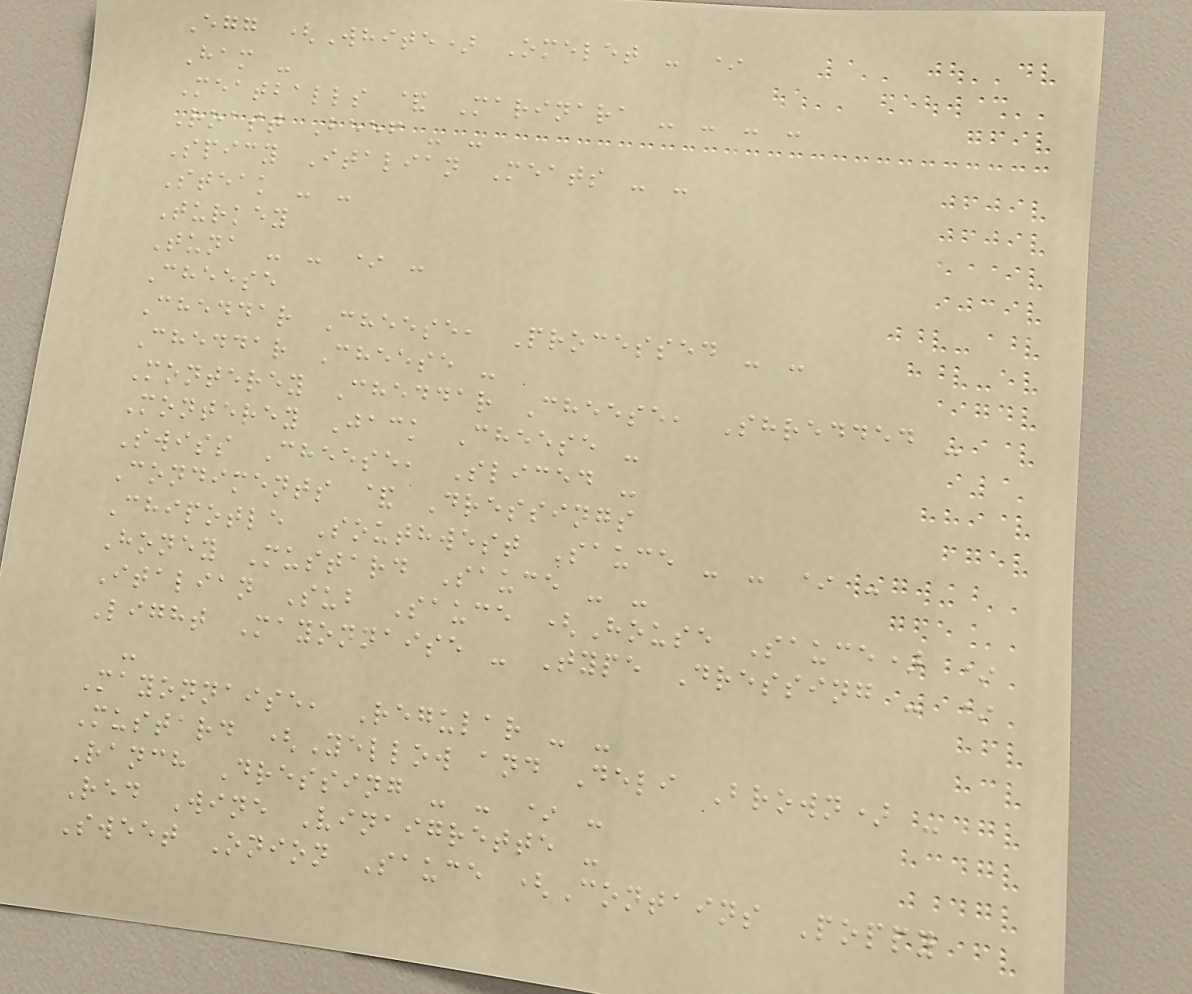Egg (White) Omelet - *
Ham -
Meatballs & Marinara - - - -
Roast Beef - -
Spicy Italian Meats - -
Steak - -
Turkey
Tuna - - * -
Cheese
Cheddar Cheese, Processed - -
Cheddar Cheese -
Monterey Cheddar Cheese, Shredded -
Monterey Jack Cheese -
Swiss Cheese, Sliced -
Condiments & Dressings
Chipotle Southwest Sauce - - * -
Honey Mustard Sauce - -
Italian Sub Sauce (House Sauce) *
Light Mayonnaise - Type Dressing - *
-
Mayonnaise, Regular - -
Mustard (Yellow and Deli Brown) -
Ranch Dressing - - * -
Red Wine Vinaigrette -
Sweet Onion Sauce (Contains Poppy
